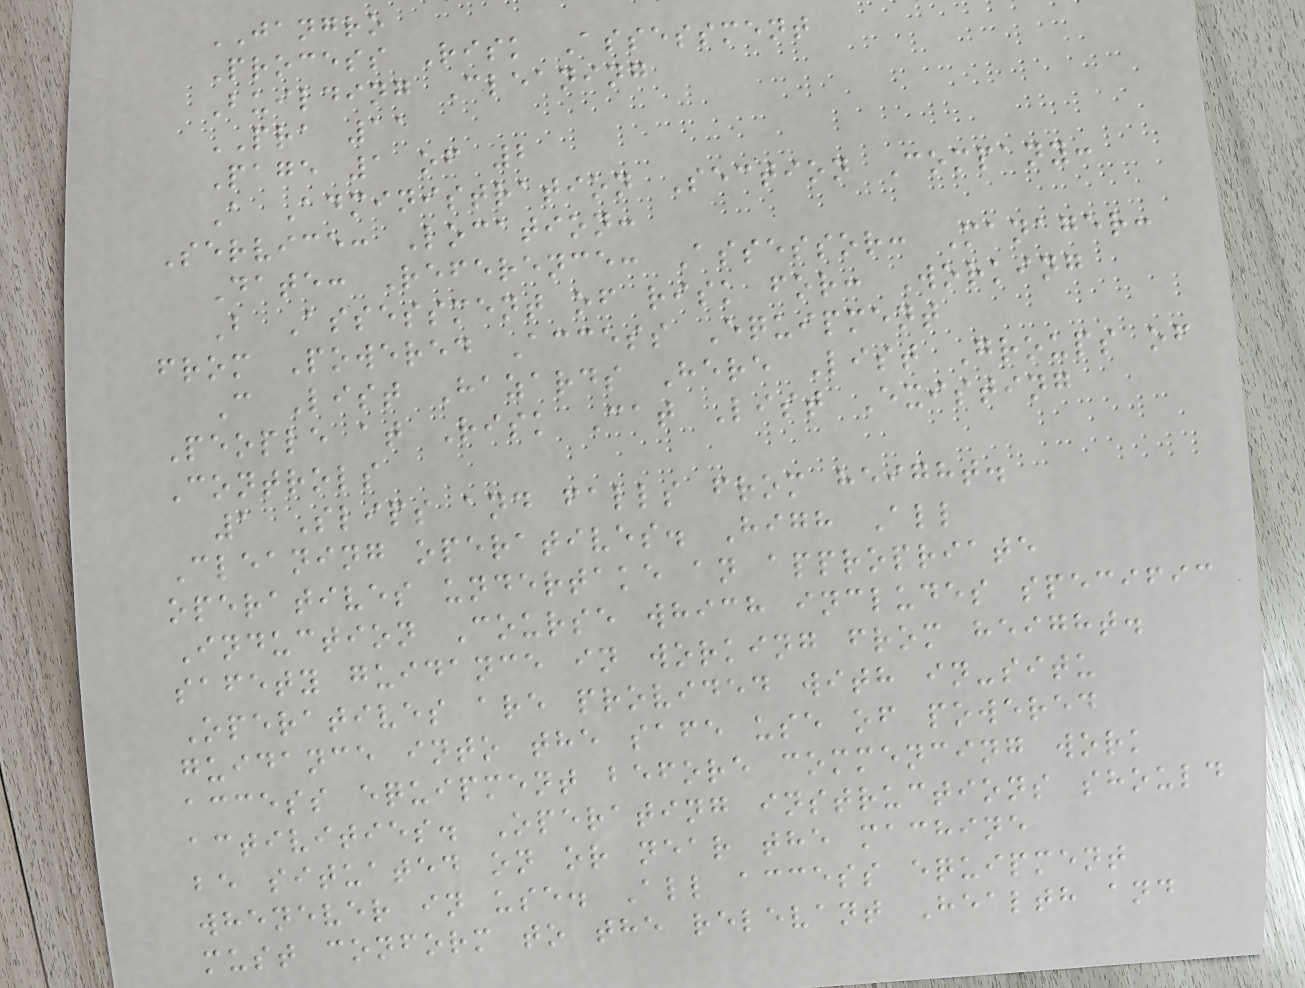JANGRO
Process Risk Assessment
Building Cleaning
PRA 11
Page 1 of 2
A Administration Section Company:
Service: Location:
Date: Reference: Assessor: Manager:
B Assessment of risk for: Working
from Powered Access Equipment
C List Hazards Here List Groups of
People at Risk Cat List Existing
Controls
1 Slips and falls from height.
Cleaning operatives. High All
operatives undertake an appropriate
Induction Course which includes specific
safety guidance in working from height.
Operatives are provided with in-situ
guidance into the safe use of powered
access equipment before commencing work
activities. Operating instructions should
be situated on or near the machine
whenever in use. All access equipment
must conform to the relevant Health and
